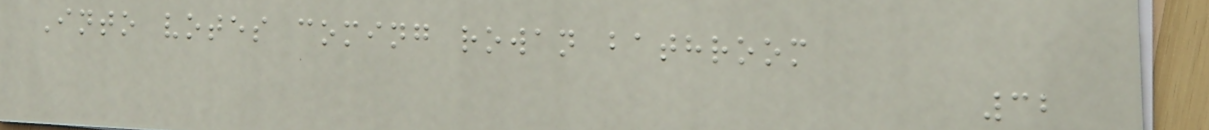Into votes coming rowan bathroom
32
